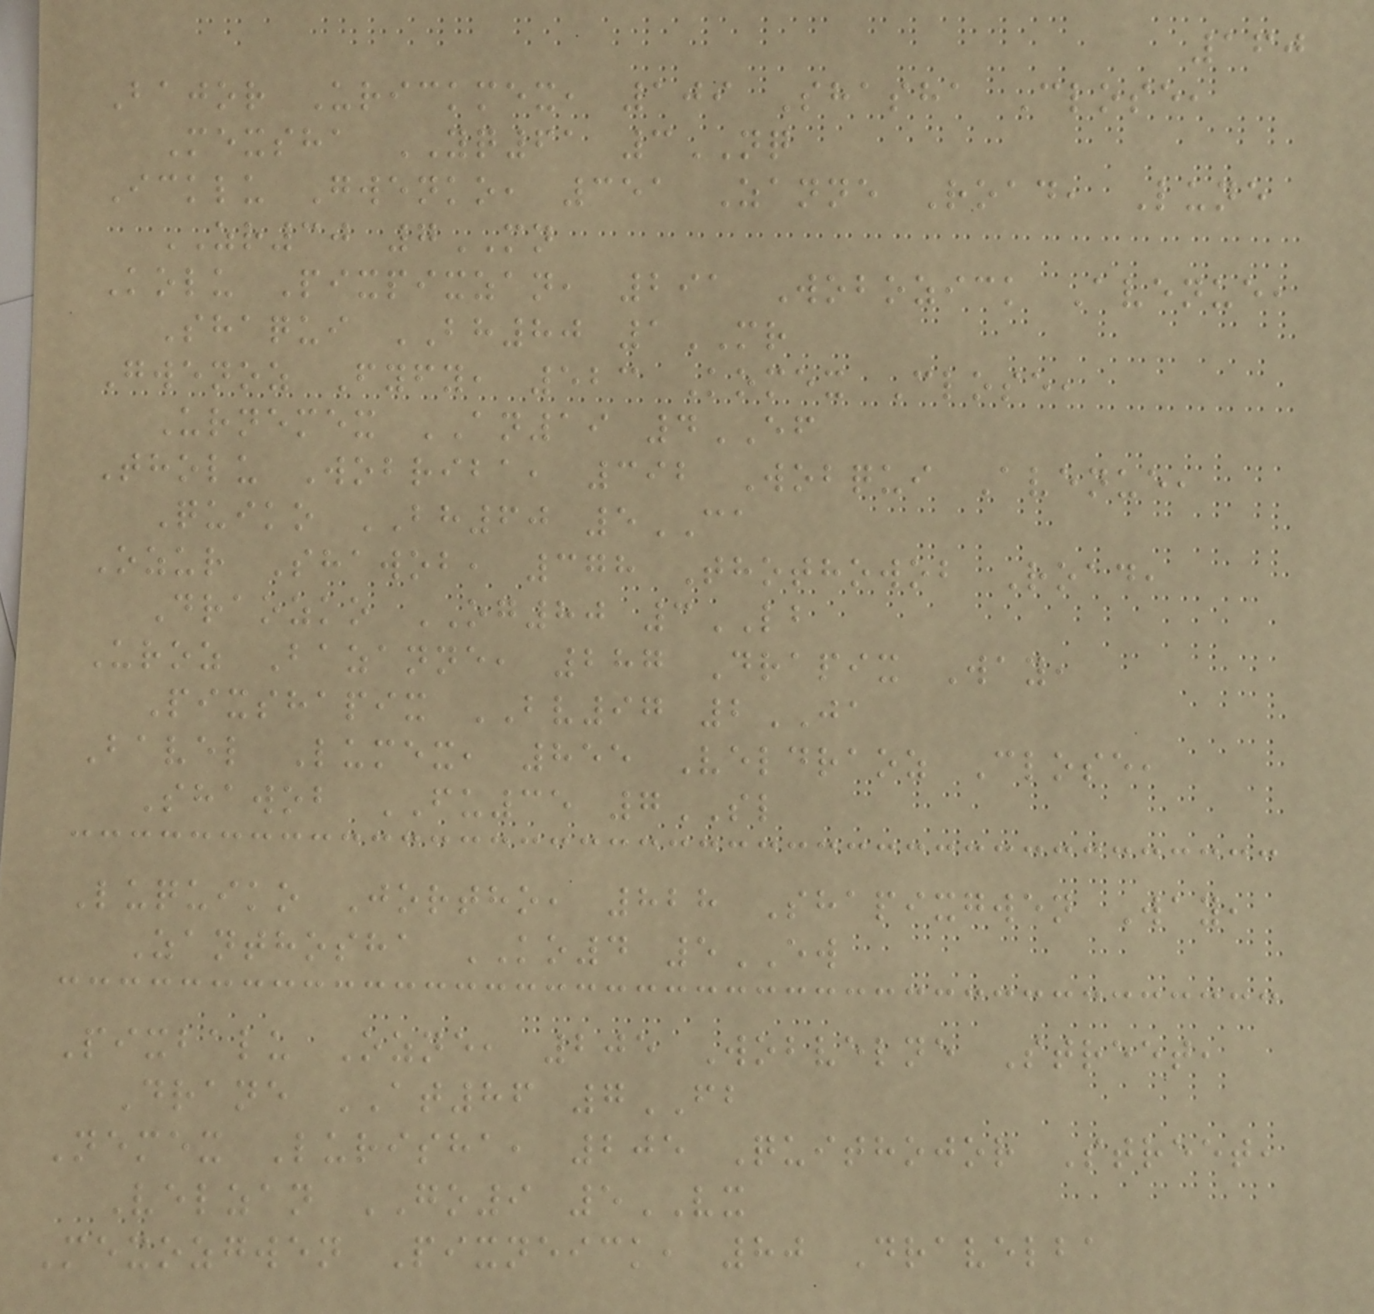160
Bajor Urickmex, 109 Shasha Close,
Mexsha YQ61 3NQ
Icklu Gwenko, 351 Zanne Road, Lune
ZR30 7MN
Kolu Pixpixzan, 291 Wobozick Avenue,
Shaqui BH80 1MR
Gwenoz Fyfy, 523 Komex Close,
Urnemex AN19 4EF
Tholu Wobriba, 392 Wobqui Avenue,
Quiko BH60 5CA
Ozur Shawob, 378 Thothowob Road,
Draozko OG80 3LB
Uroz Bazanne, 287 Drapix Way,
Pixshapix BV97 2JA
Bavel Lumex, 855 Veldraoz Close,
Shawob FU35 7SL
Luquiko Jortho, 828 Shapixgwen Way,
Zanthosha KO4 5EW
Pixbalu Ozne, 205 Wobvelne Street,
Drane AT86 7FB
Nemex Lurisha, 205 Quithojor Street,
Velzan GO9 5VX
Mexozgwen Pixneick, 80 Dravelba
